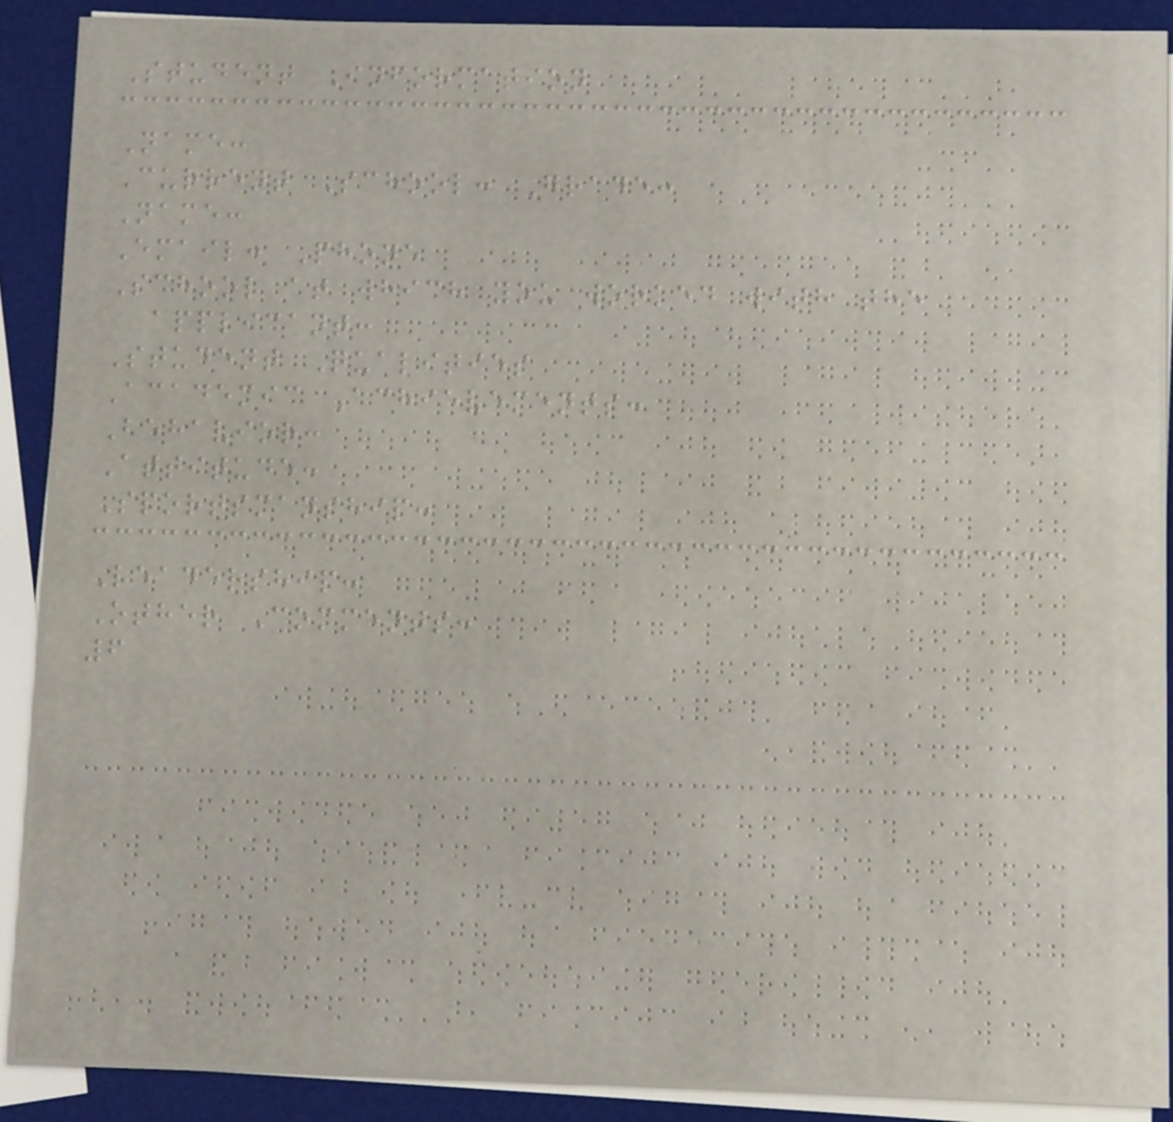Student Information
Name:
Current School: Grade:
Name:
Email: Phone
School at which you worked with the
applicant:
Student Qualities
Academic Achievements:
Behavior:
Attitude:
Sportsmanship:
Leadership:
Other Comments:
6
